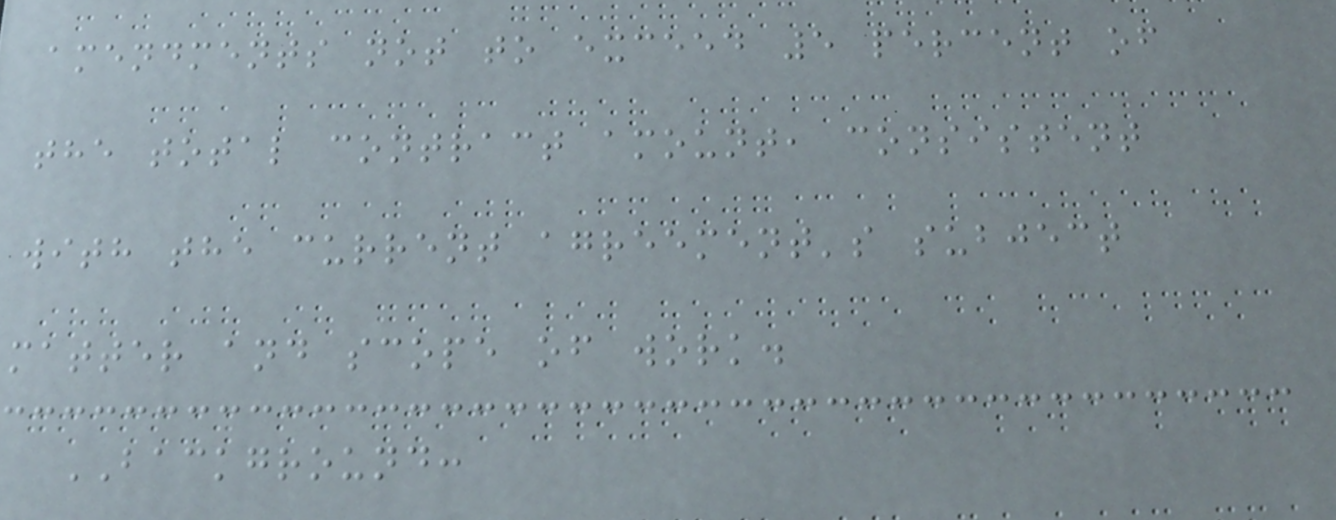amendments not to exceed 5 percent of
the total contract amount, consistent
with the current agreement's subject
matter and scope of work.
BACKGROUND:
